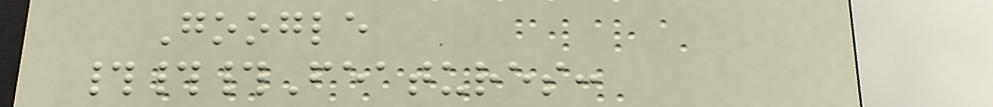Google
###Features:
